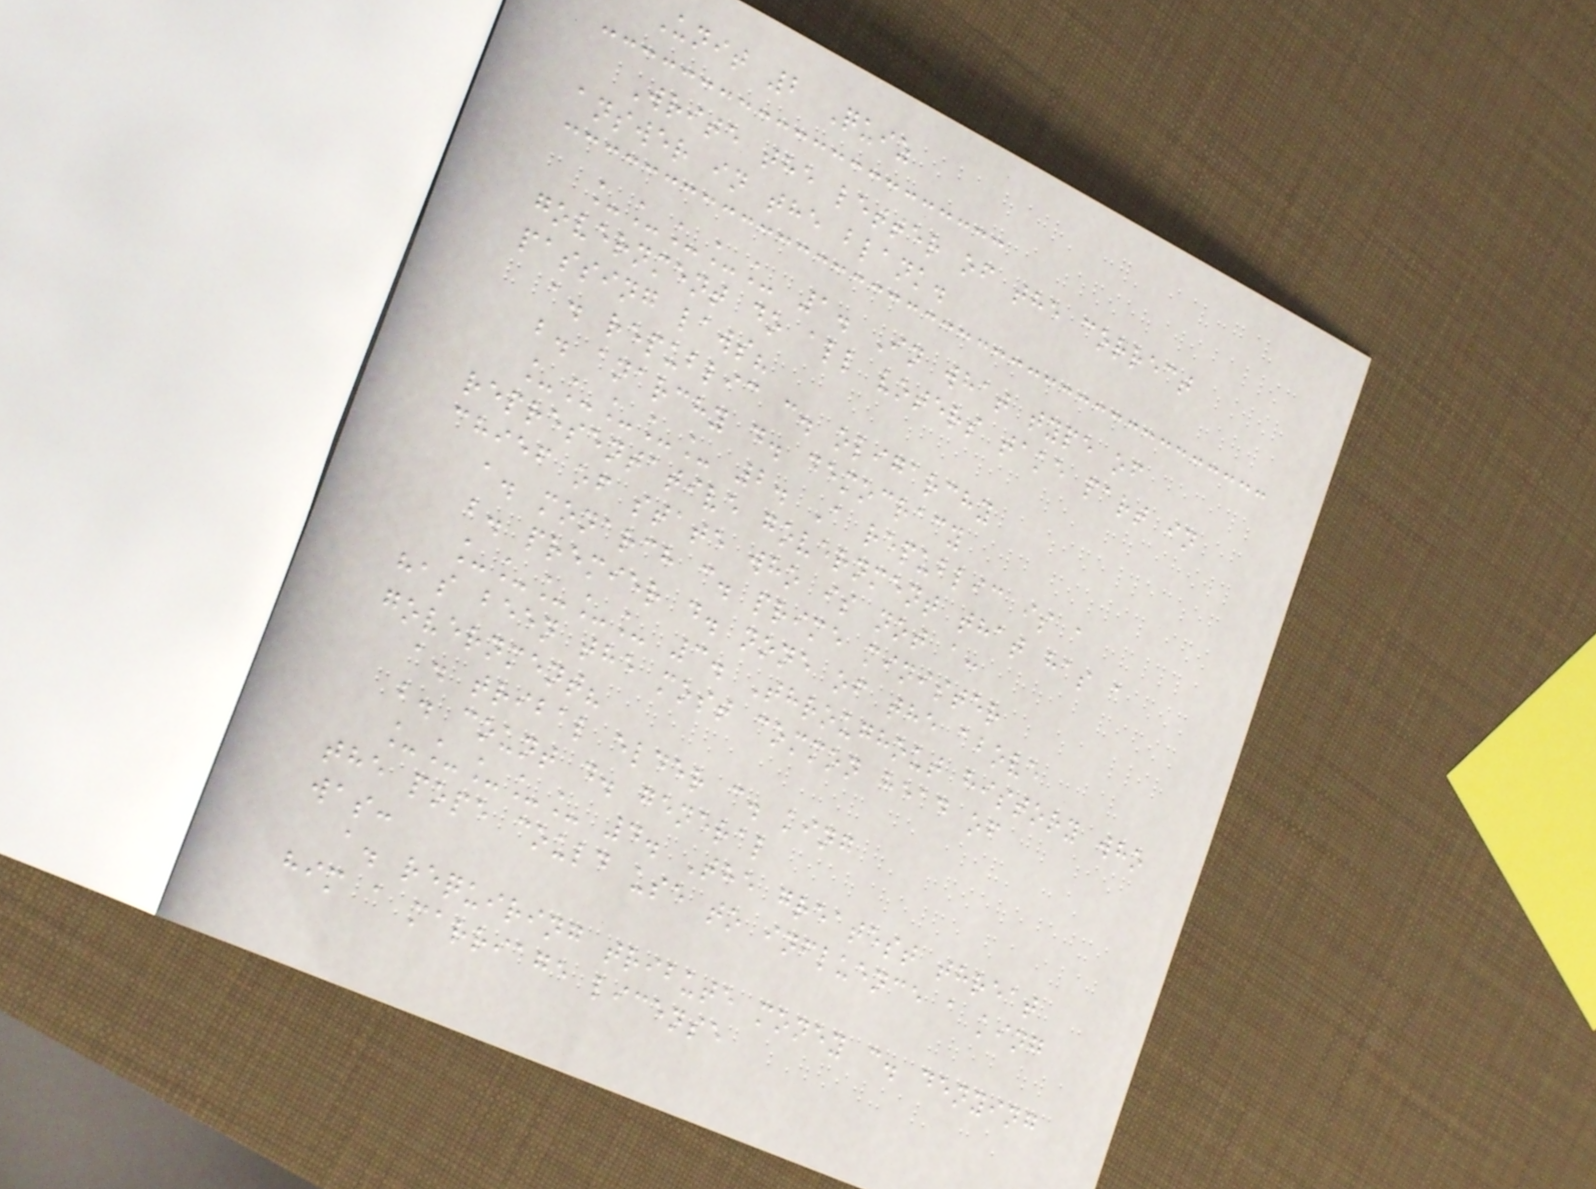Unit 2 Quiz
Write the letter of the correct
answer in the blank.
_____ 1. In what type of
government do all voters take part in
passing laws?
a. republic c. oligarchy
b. anarchy d. democracy
_____ 2. A republic is a
representative government that has a
chief of state who is not a:
a. monarch c. prime minister
b. premier d. none of the above
_____ 3. Throughout history who
has been the most common head of
government?
a. tribal elder c. king
b. count d. general
_____ 4. The greatest threat
the pope could use to influence a king
was:
a. requiring tribute money c. denying
him a marriage license
